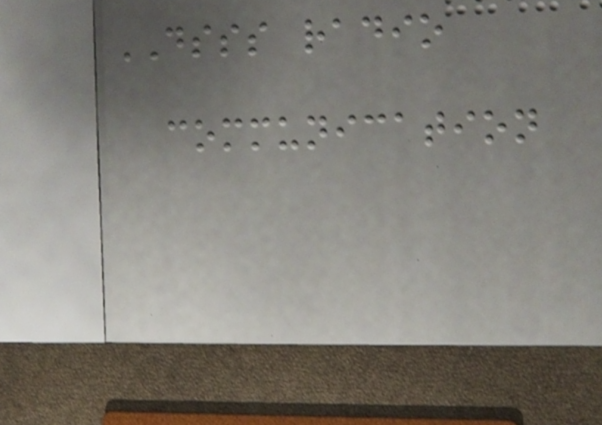DSSS radio
communication
